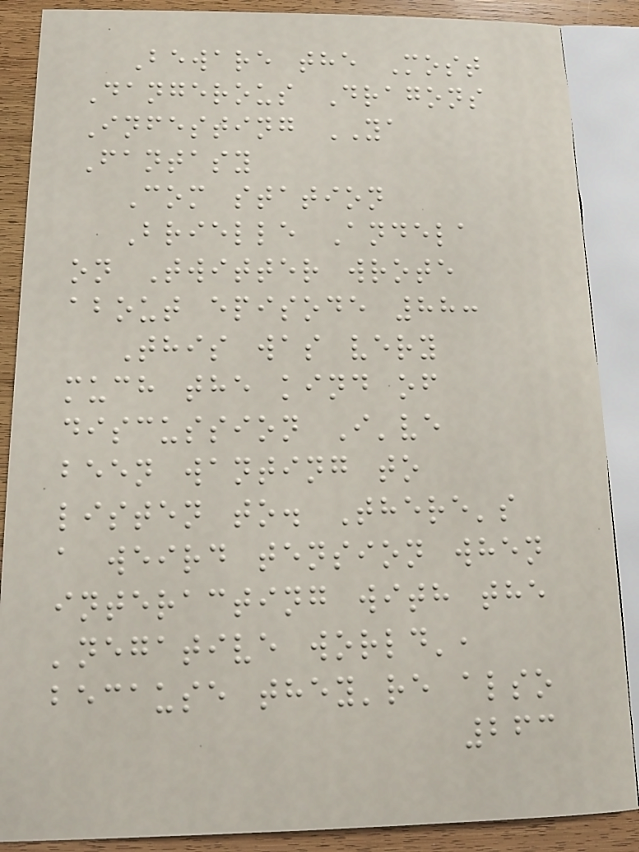Beware the Most
Dangerous Dragons
Infesting YA
Fantasy
Com station
Brielle Andela
on Twitter wrote
about episode 88:
This was very
much the kind of
discussion I've
been wanting to
listen to. There's
a weird tension when
interacting with the
'negative world',
because they're also
263
